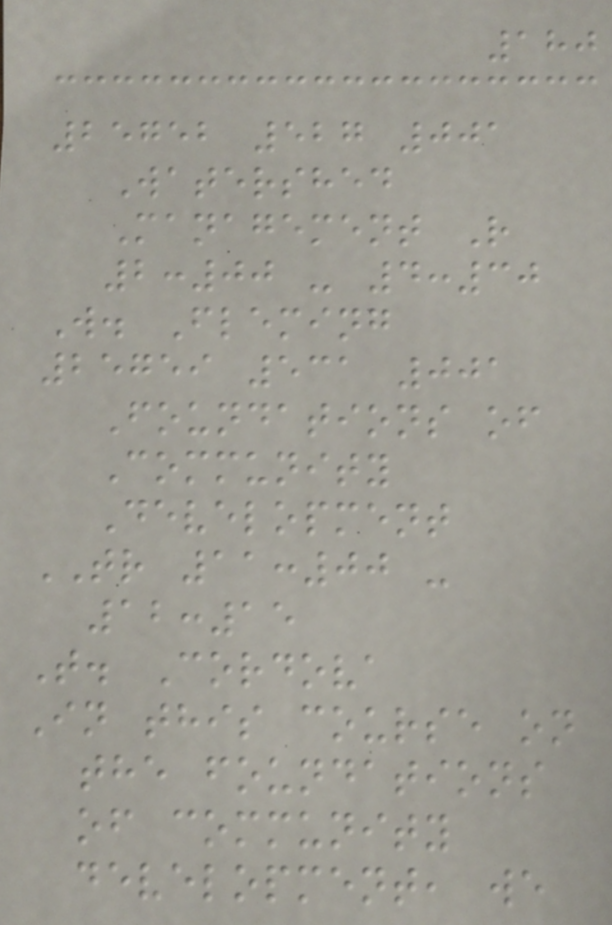180
25752 527 001
Watershed
Management R
2:00 - 4:30
W. Fleming
25759 531 001
Foundations of
Community
Development
TR 11:00 -
12:15
T. Cordova
In this course on
the foundations
of community
development, we
